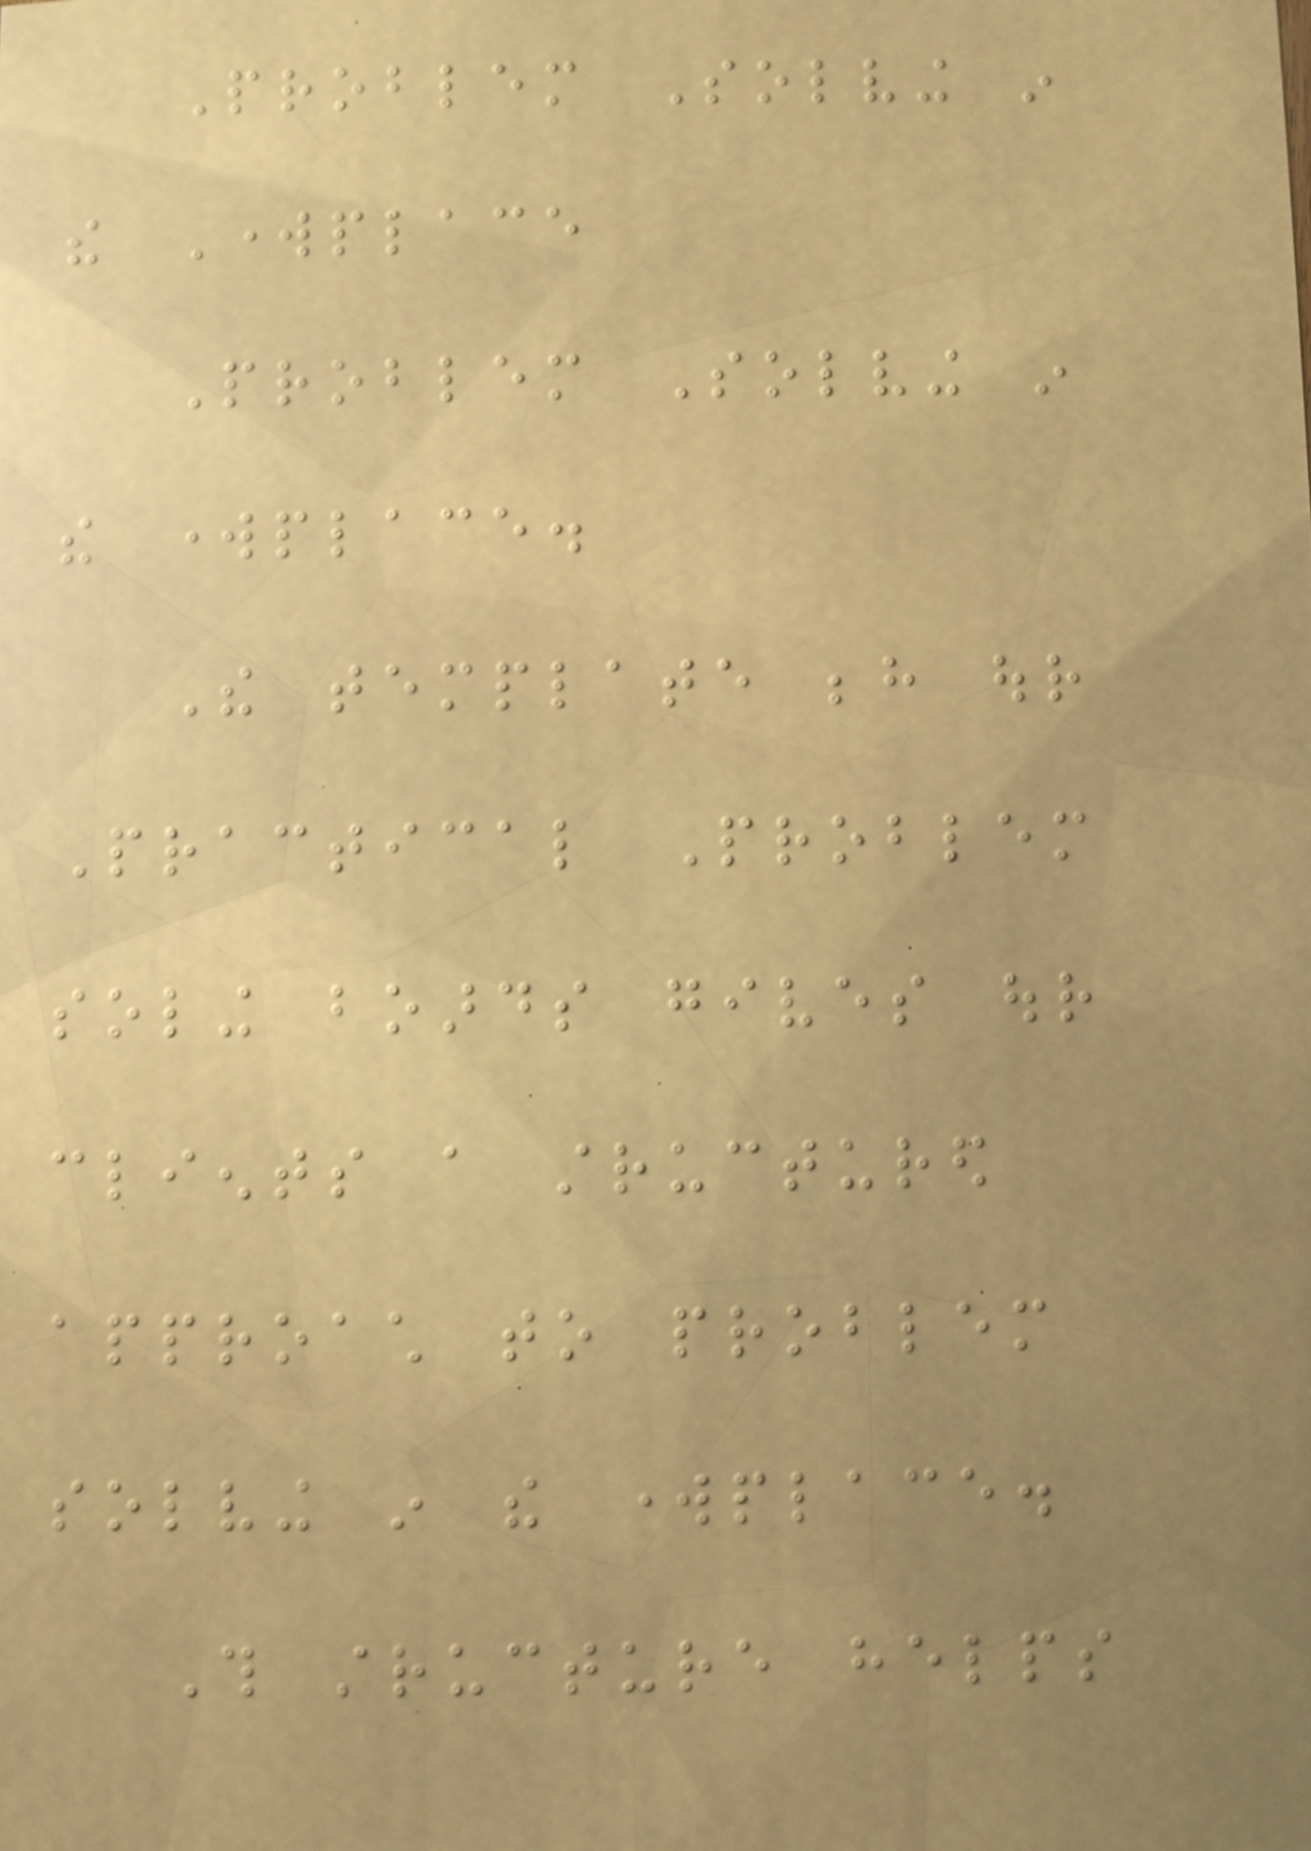Problem Solving in
the Workplace
Problem Solving in
the workplace.
The template behind our
Practical Problem
soling boards gives our
clients a structured
approach to problem
solving in the workplace.
This structure helps
